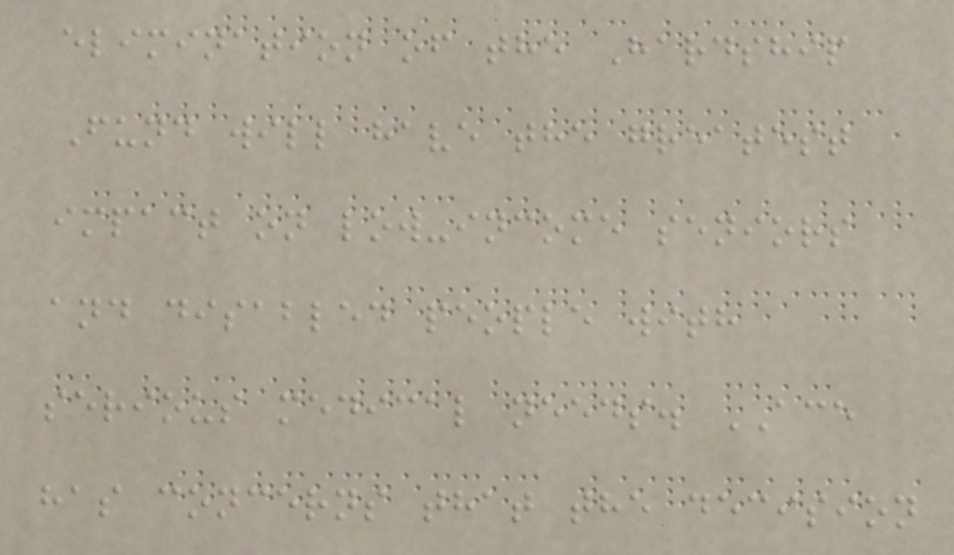elimination of the Hardship
Fund will have the greatest
impact on low-income seniors
and disabled people with
serious medical needs. ACE
has concerns that the decision
